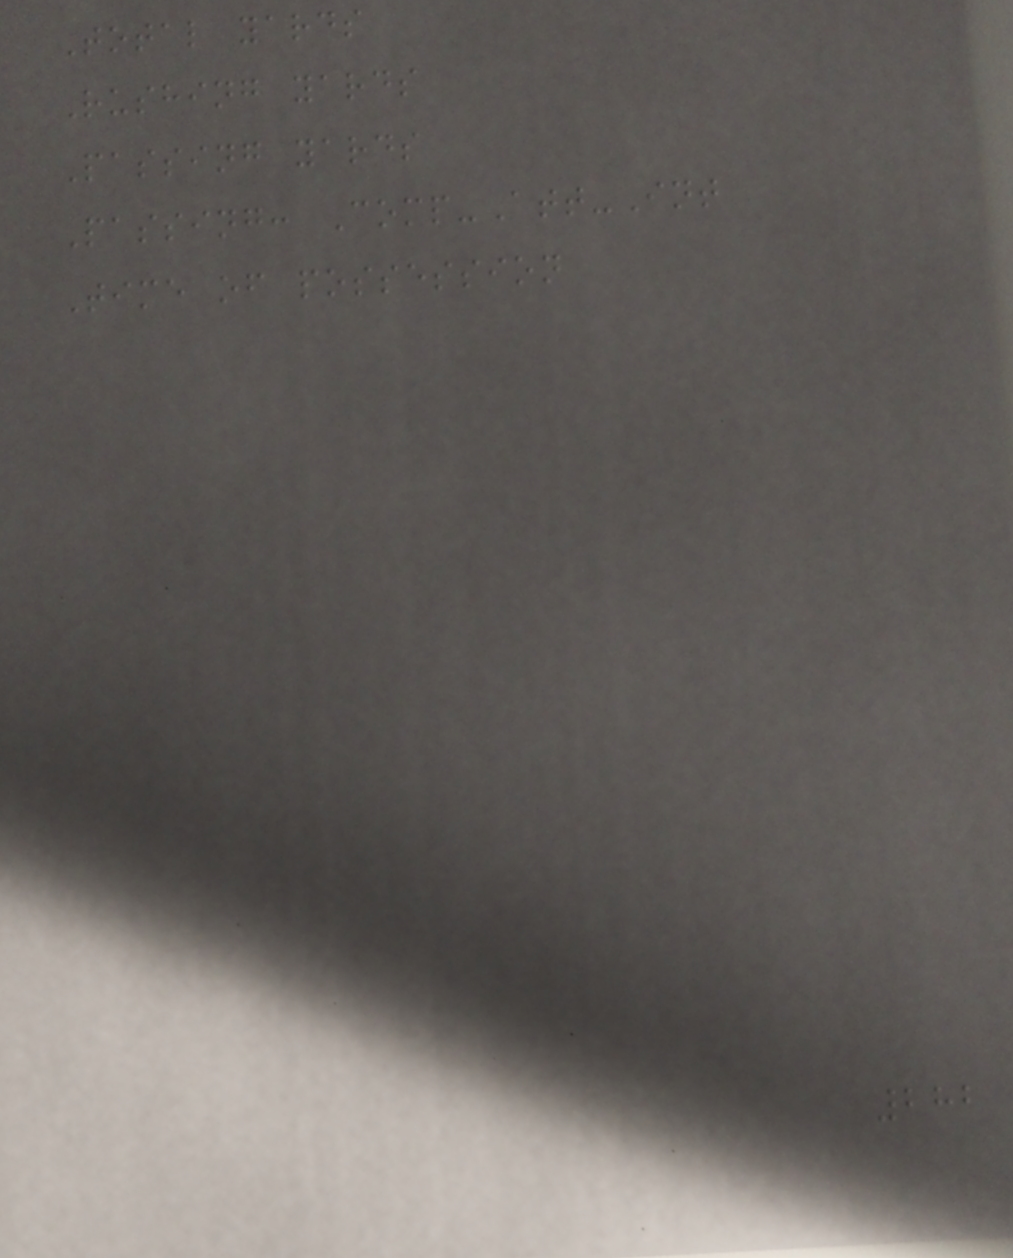Total yards
Rushing yards
Passing yards
Passing: Comp-Att-Int
Time of possession
282
